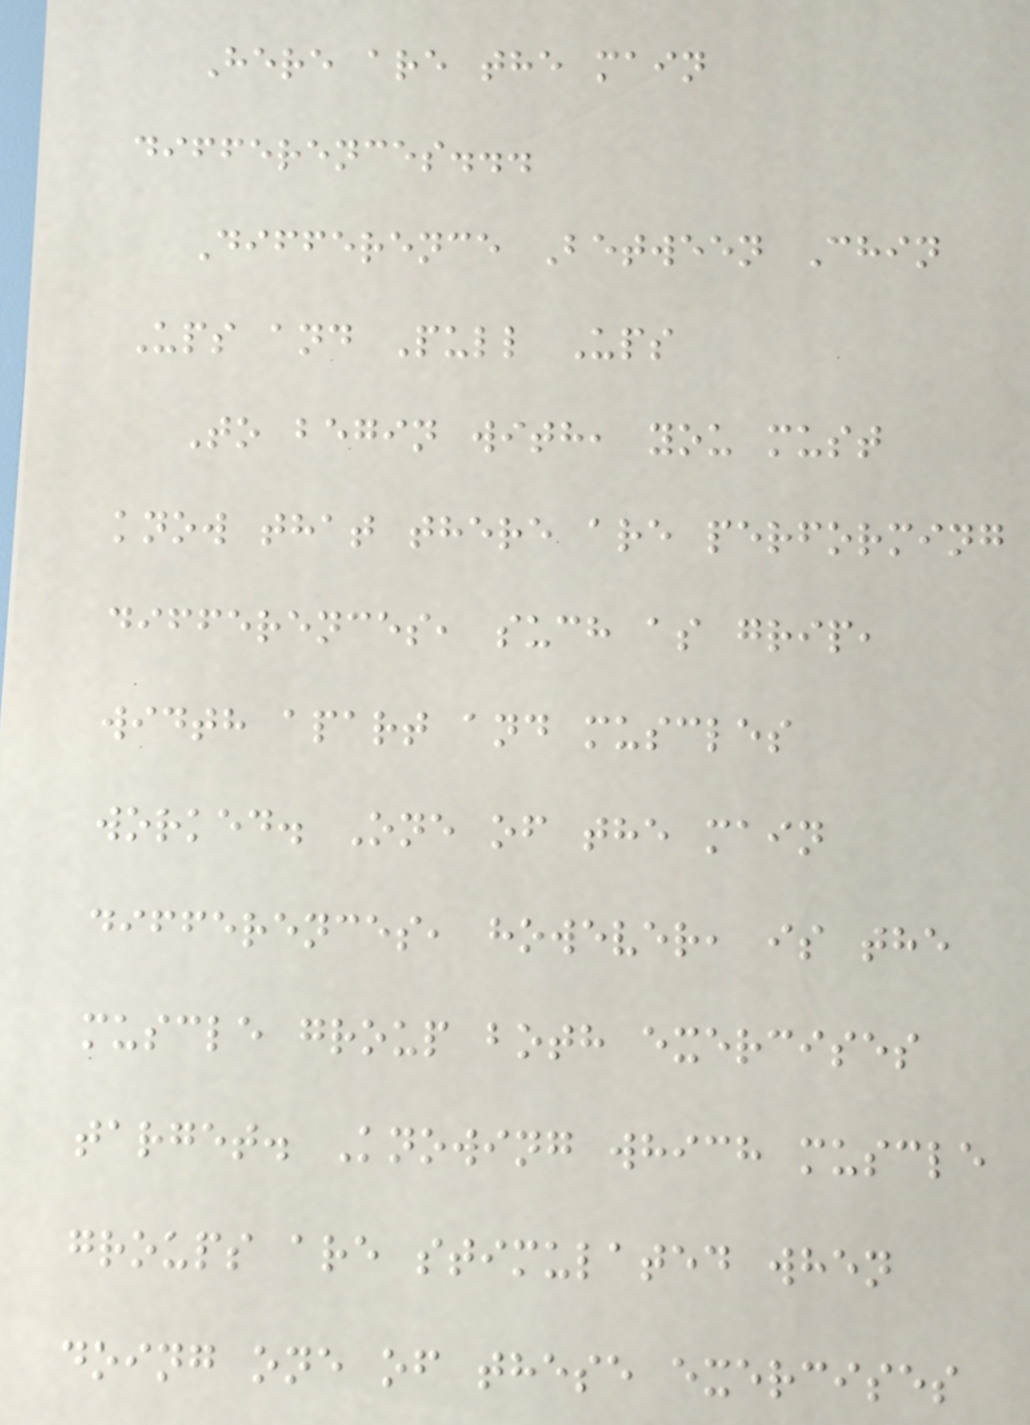Here are the main
differences...
Difference Between Chin
Ups and Pull Ups
To begin with, you must
know that there are performing
differences, such as grip,
width apart and muscles
worked. One of the main
differences, however, is the
muscle group both exercises
target. Knowing which muscle
groups are stimulated when
doing one of these exercises
